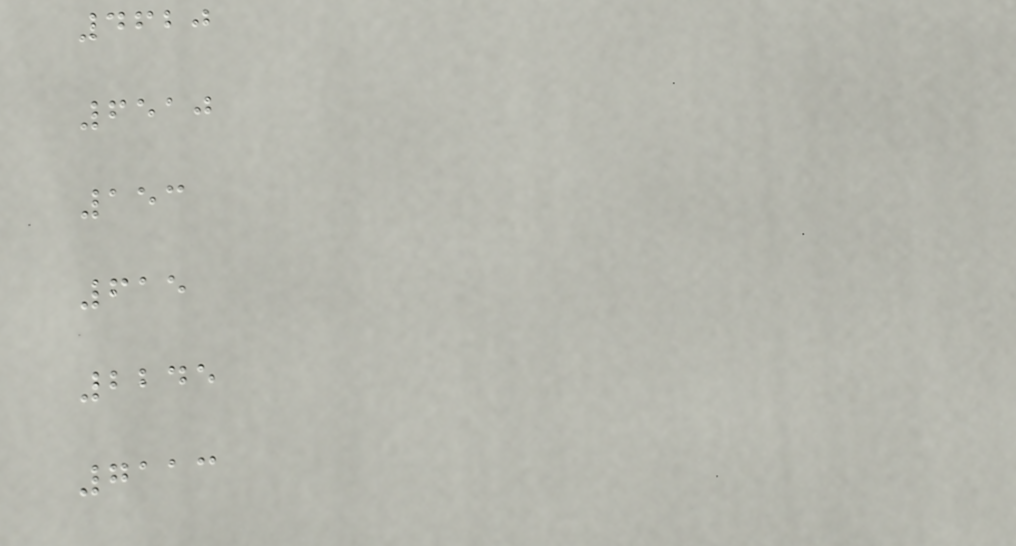4620
6510
153
615
2245
7113
